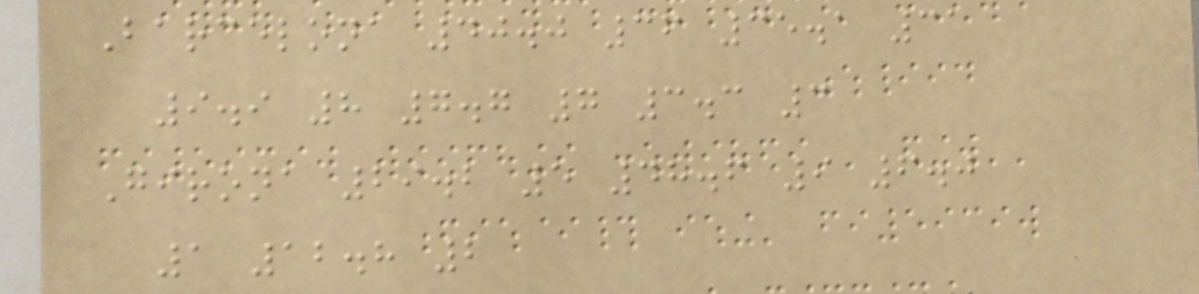Barcelona 40.0 36 35.1 31
9.9 8 7.7 7 3.3 3
Girona 29.2 5 48.6 9 6.0
1 12.8 2
